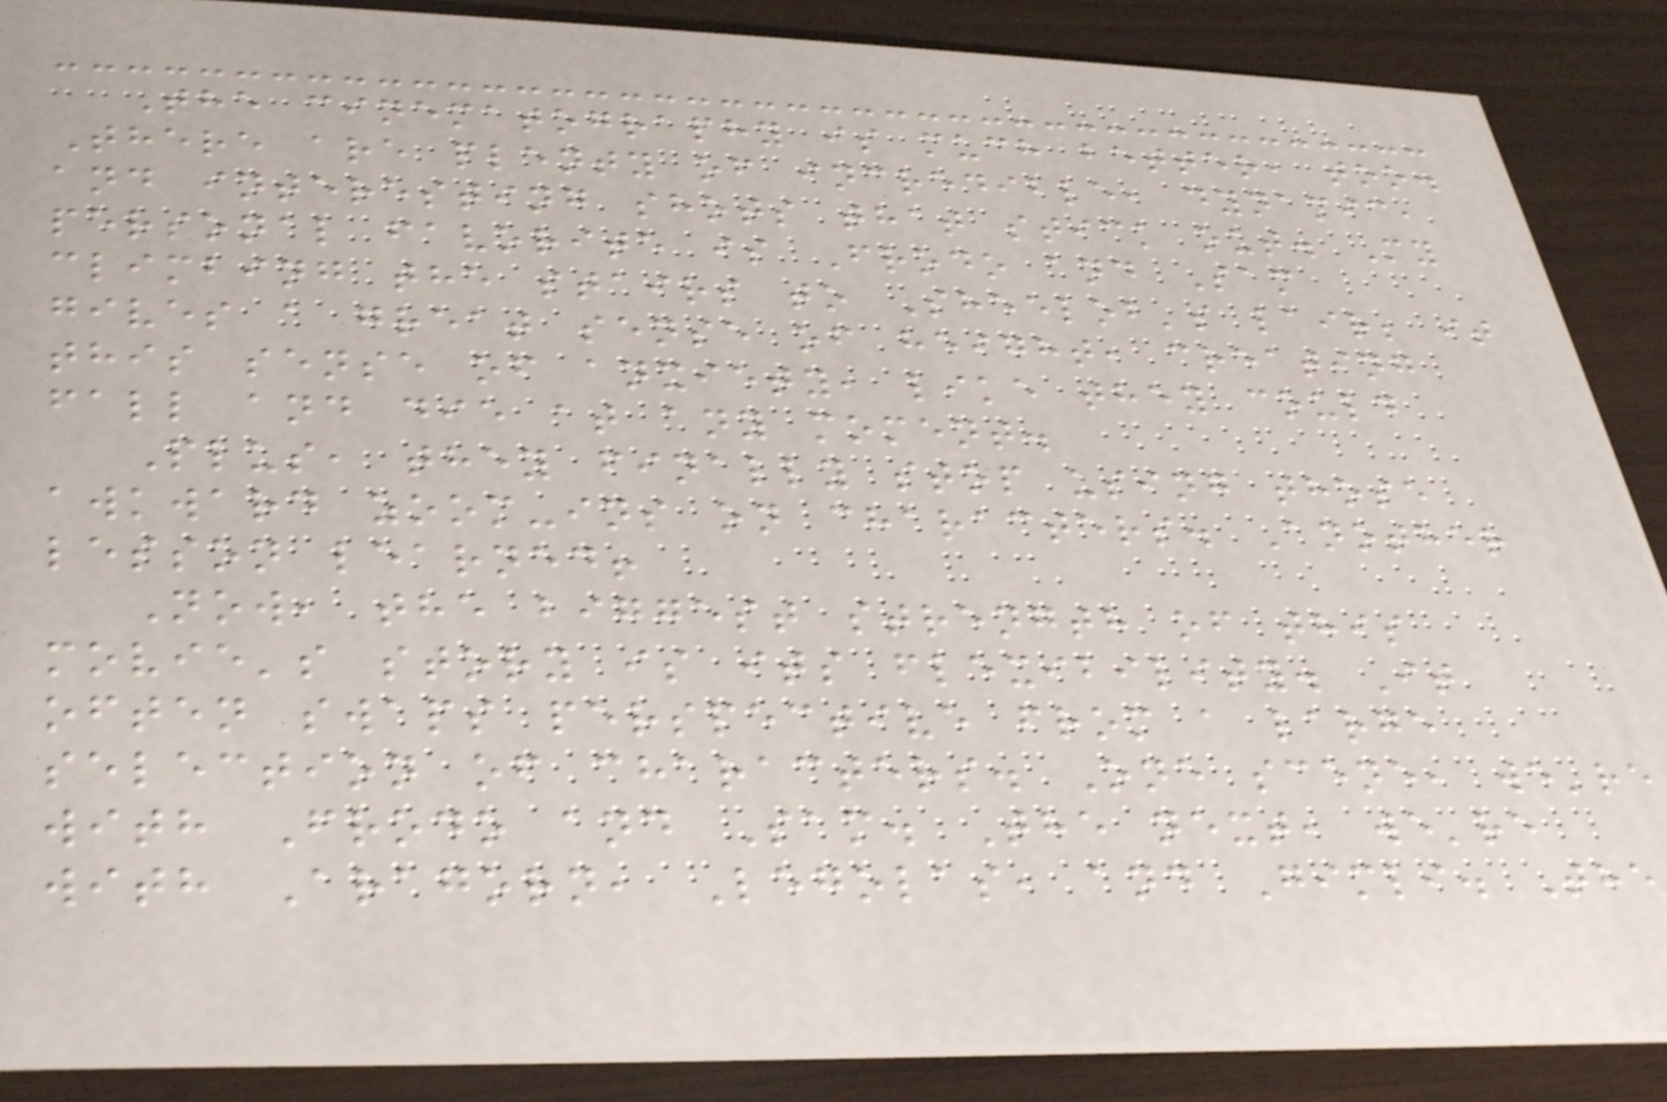The cinematography is much better, too.
There are plenty of incredible, dynamic,
and interesting shots that stick out. My
personal favorite is Frodo and Sam
climbing the stairs to Sheelob's lair; it
gives a great sense of height, creating
this sense of anxiety, like they could
fall and die at any moment.
Plus, they finally stop using those
awkward zoom-ins on characters. Another
lesson learned!
Now, the biggest strength of this
movie's story is its flexibility. It
often swaps perspective from a large
selection of characters. One scene, we're
with Frodo and Sam. The next, we're
with Aragorn, Legolas, and Gimli. The
